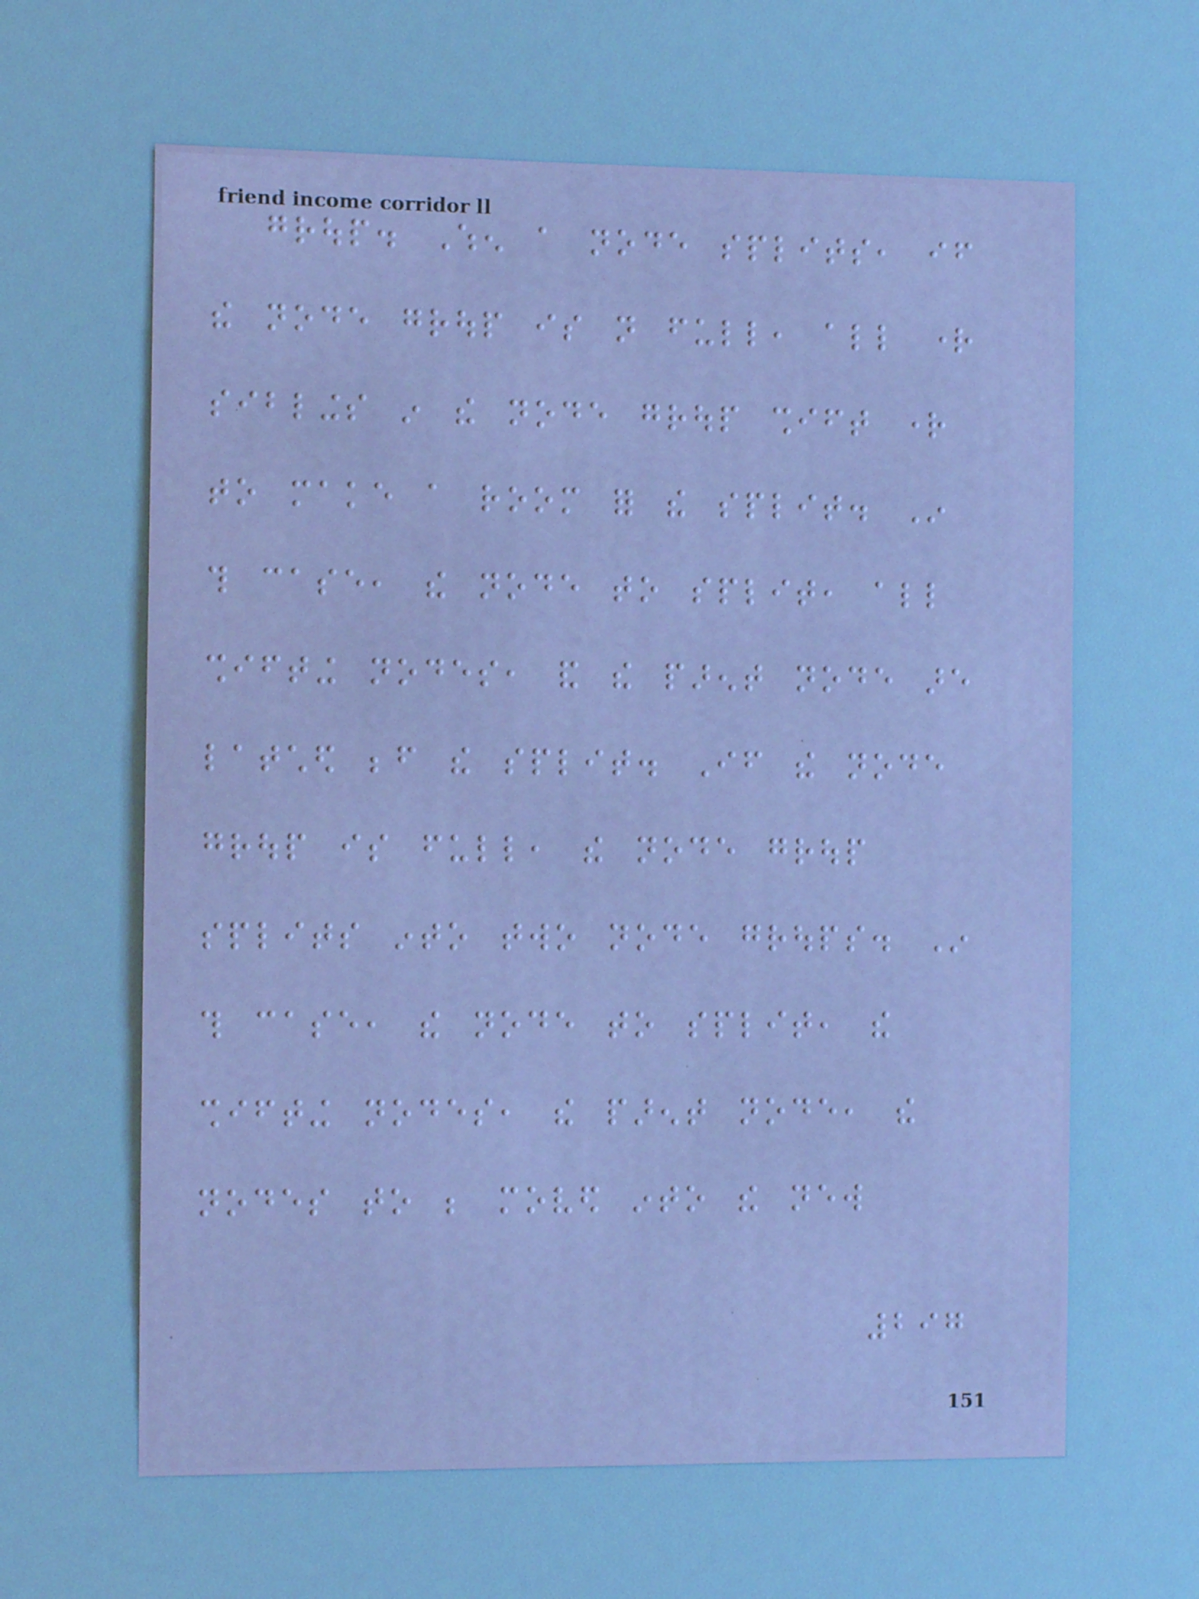group. When a node splits, if
the node group is not full, all right
siblings in the node group shift right
to make a room for the split. In
this case, the node to split, all
shifting nodes, and the parent node are
latched before the split. If the node
group is full, the node group
splits into two node groups. In
this case, the node to split, the
shifting nodes, the parent node, the
nodes to be moved into the new
297
